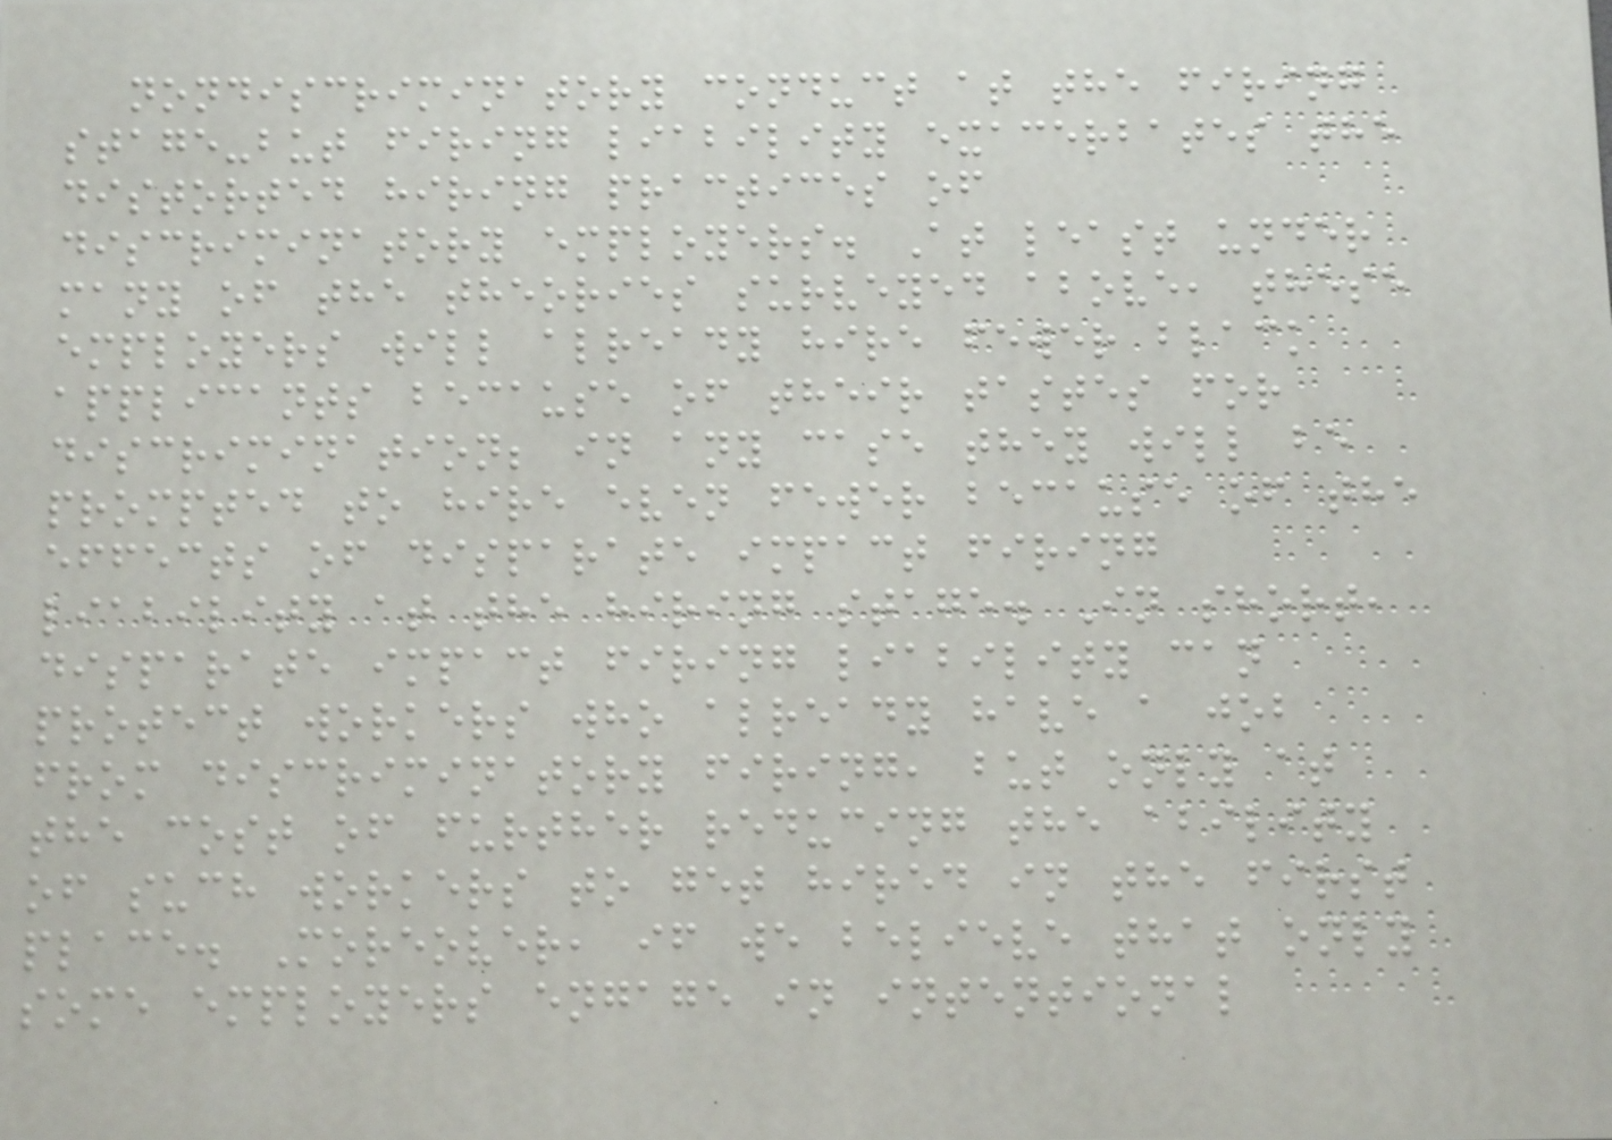nondiscriminatory conduct at the firing
stage-but firing liability exacerbates the
distorted hiring practices of
discriminatory employers. At least under
many of the theories surveyed above, these
employers will already hire fewer black
applicants because of their tastes for
discrimination; in any case they will be
prompted to hire even fewer because of the
effects of disparate impact firing
liability at the hiring stage. In short,
disparate impact firing liability can
protect workers who already have a job
from discriminatory firing, but only at
the cost of further reducing the ability
of such workers to get hired in the first
place. Moreover, if we believe that only
some employers engage in intentional
